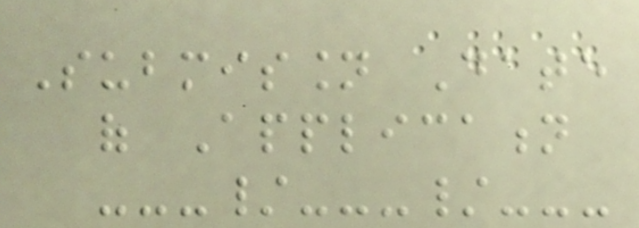Submission Date
of Application
---/---/---
